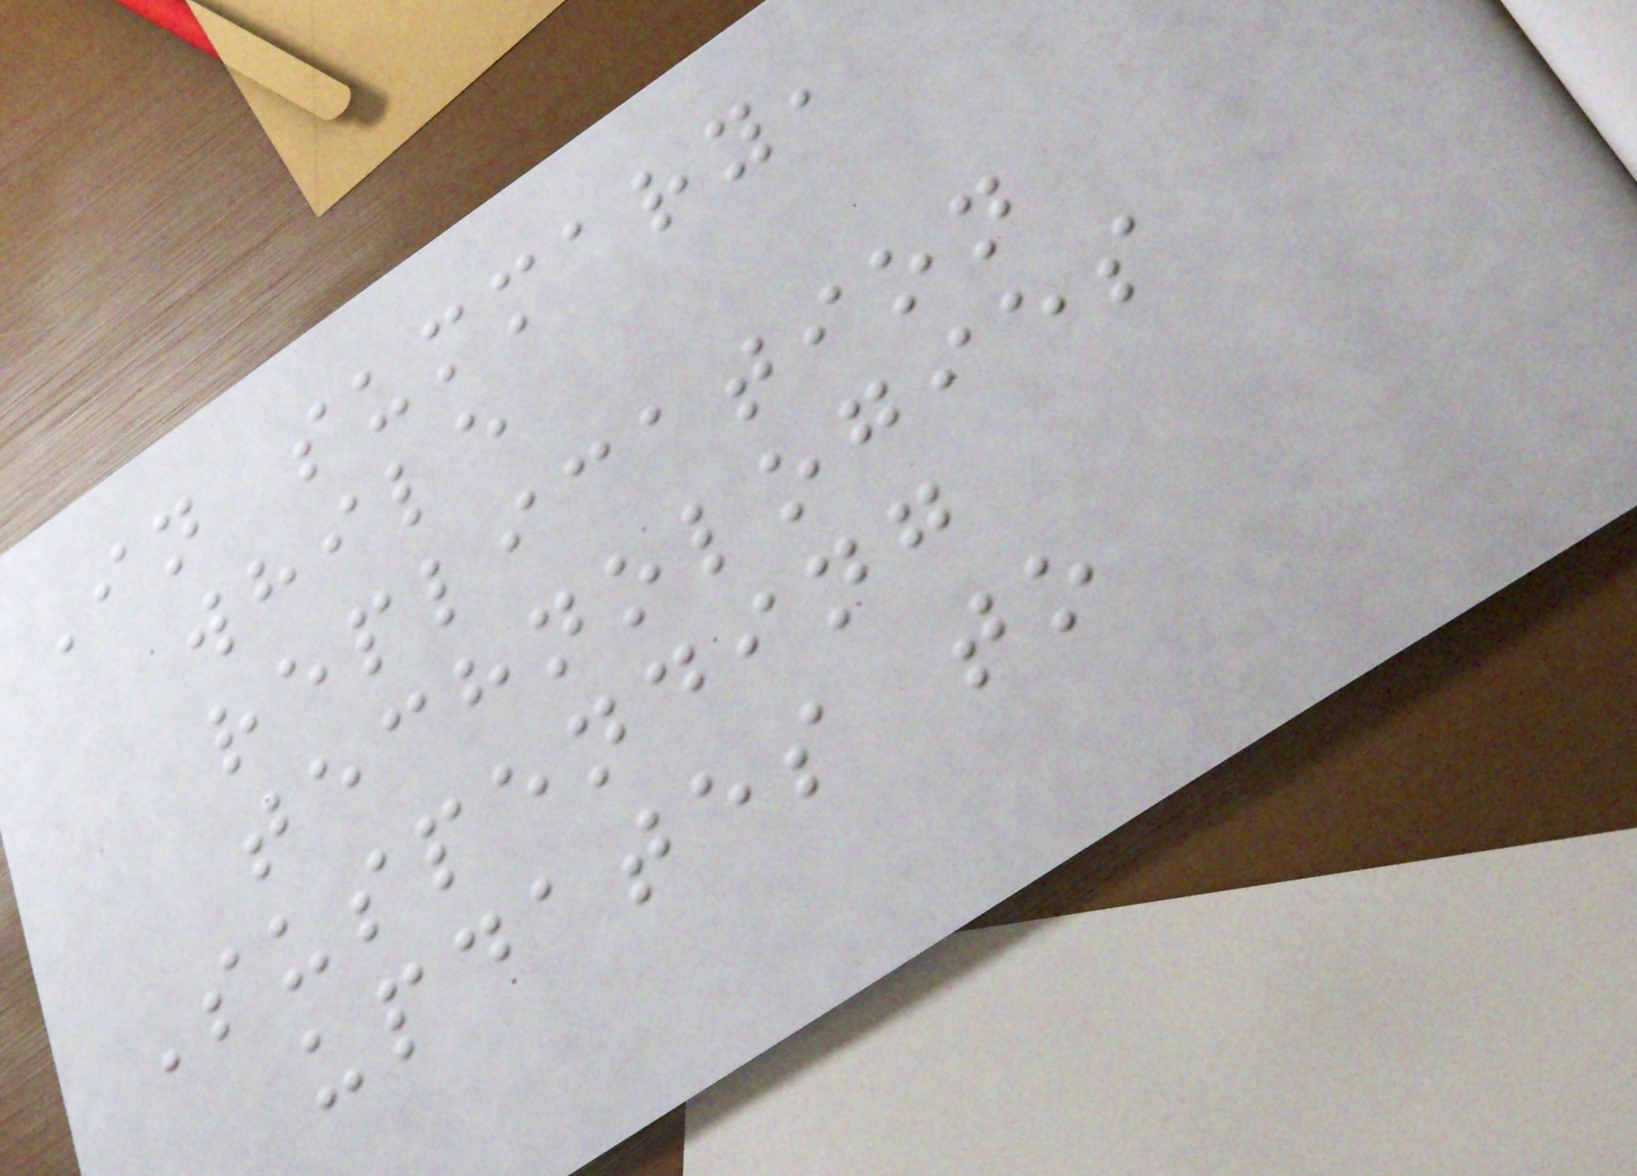In summary,
while
replication
technologies
Suspending
updates to
